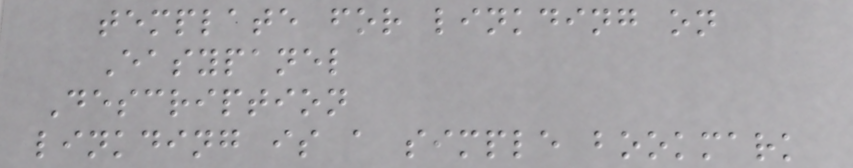template for linkding on
Easypanel
Description
linkding is a simple bookmark
